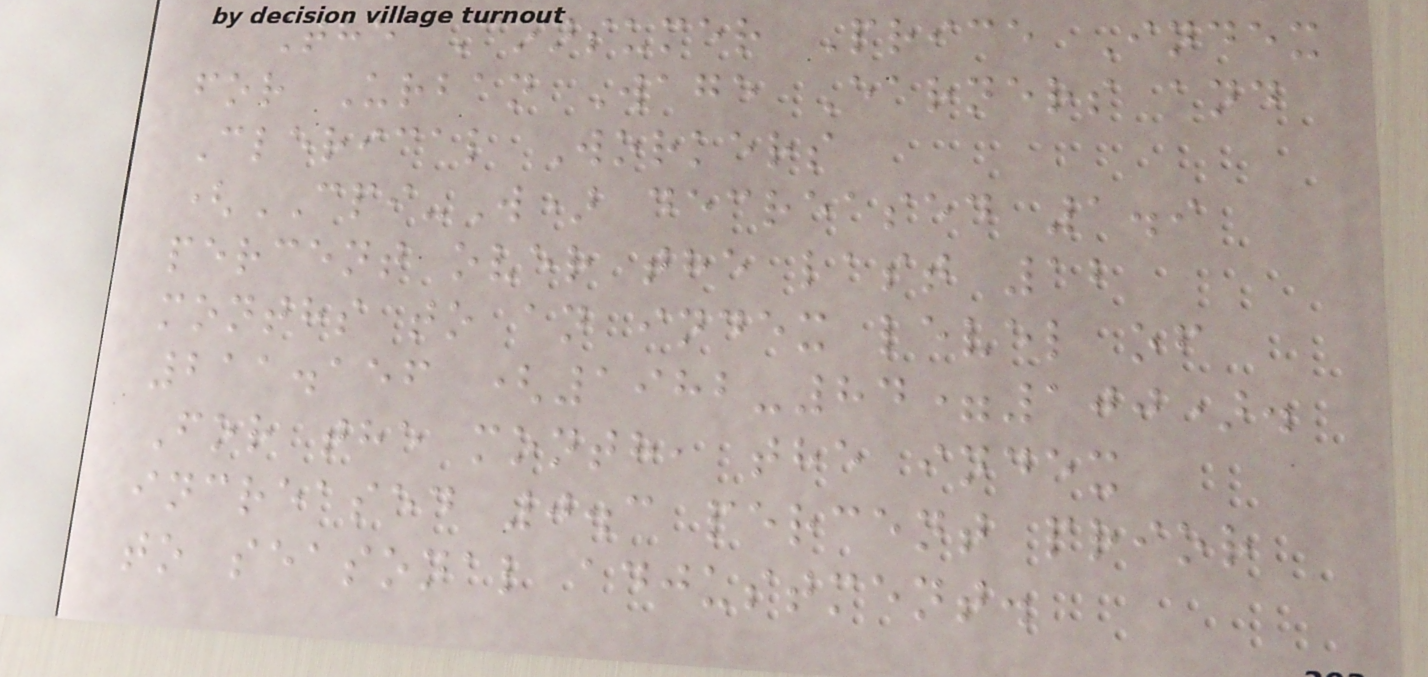The Consumer Price Index
for Urban Wage Earners and
Clerical Workers
(CPI-W) decreased 1.9
percent over the last 12
months to an index level of
211.156 (1982-84=100).
For the month, the index
increased 0.3 percent prior
to seasonal adjustment.
